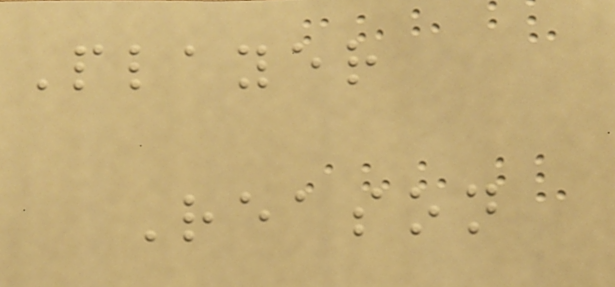Player
Reason
